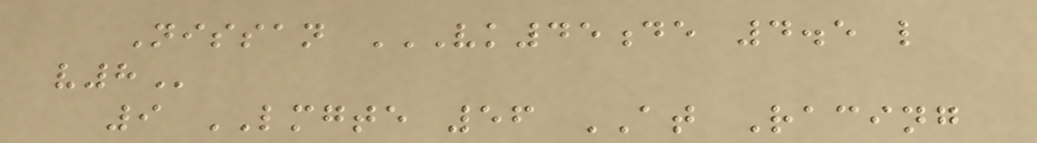Nissan VK45DE 4.5 L
V8
9 LMGTE 56 AT Racing
